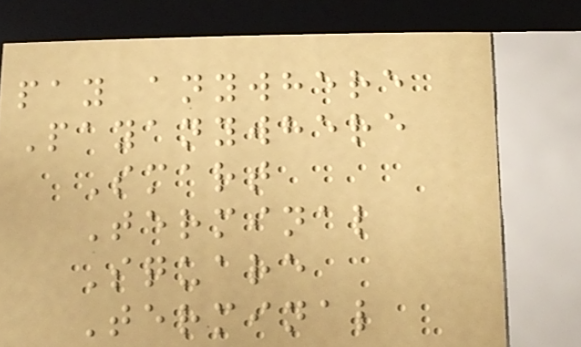pay anywhere
Payanywhere
Smart
Terminal
Square
Terminal
